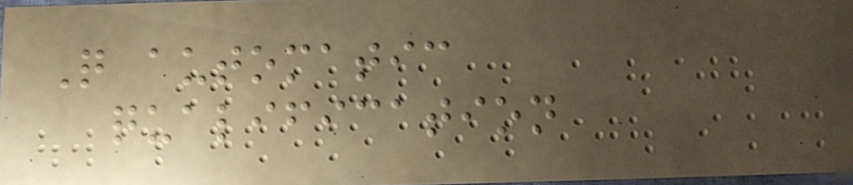Q automatic
qualification
